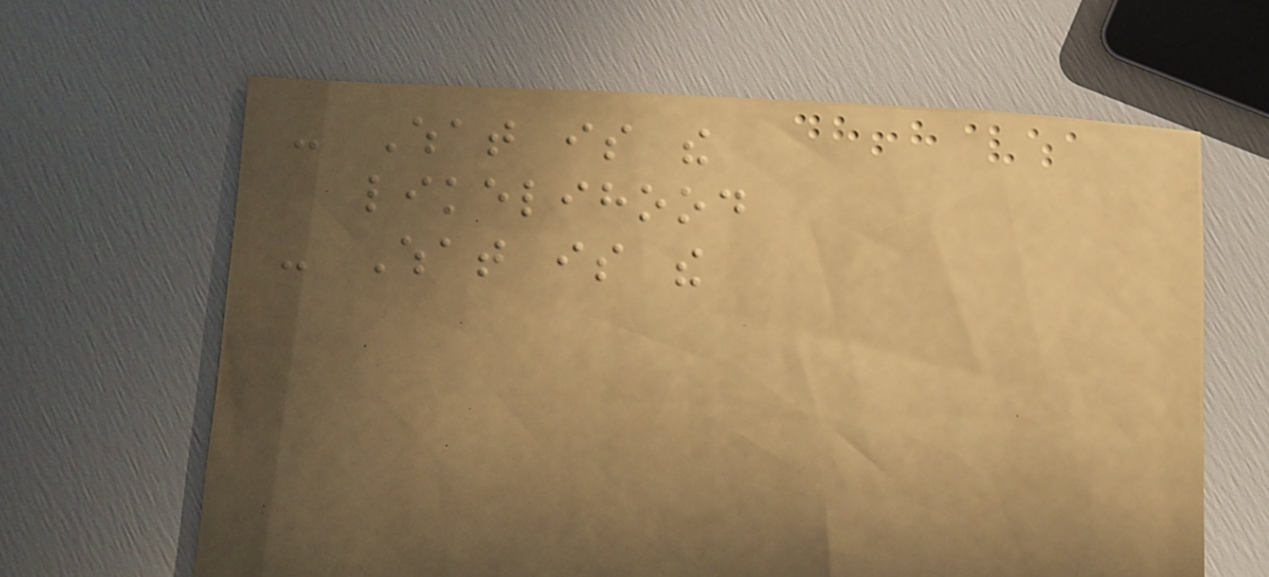- What is the
likelihood
- What is the
